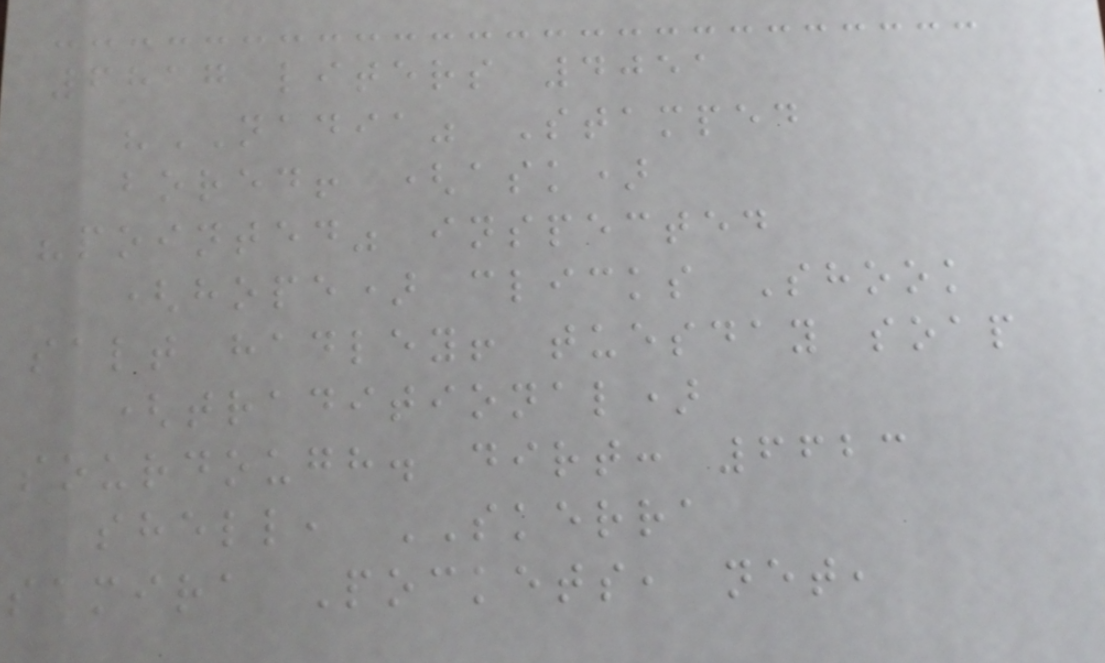6817 liters 4051
"NADIA" Stamped
bored! (ask)
"pointed" inspected
(hope) clicks Shook
salt hadley! tuesday soap
(traditional)
sourdough. dirt: 6623
shell, SKERRA
samira Pockets, net,
